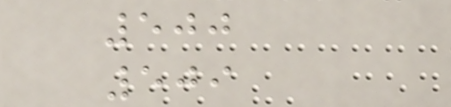500
509
